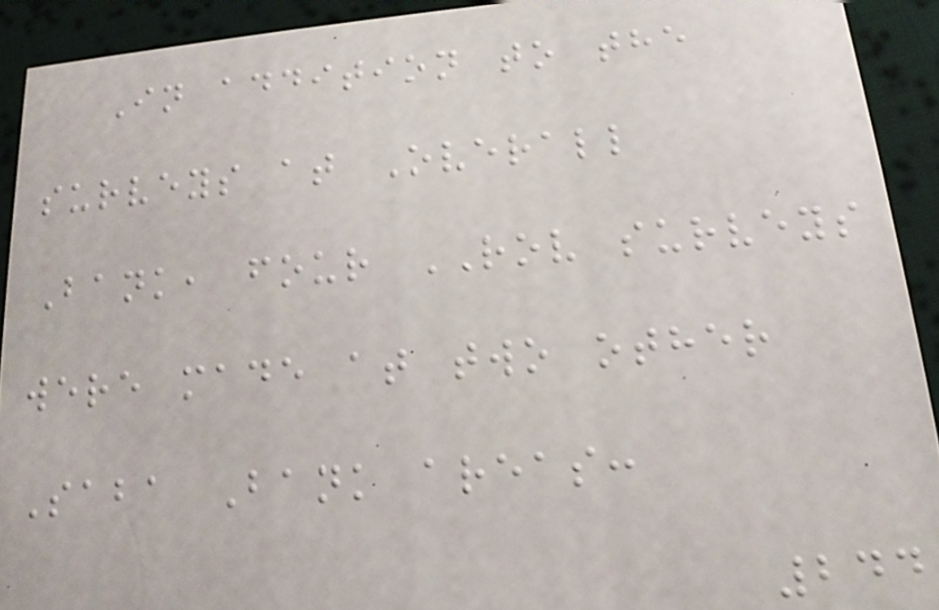In addition to the
surveys at Overall
Bank, four ROV surveys
were made at two other
Saba Bank areas:
244
